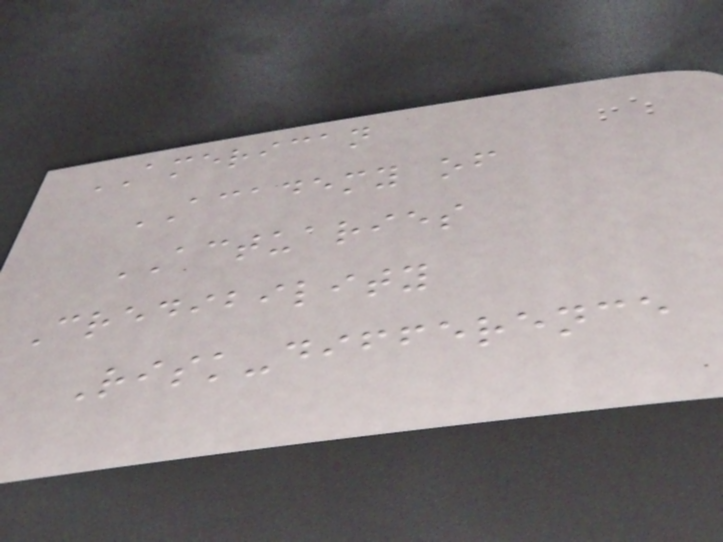AMERICAN
ACADEMY of
ACTUARIES
Credibility
Risk-difference
